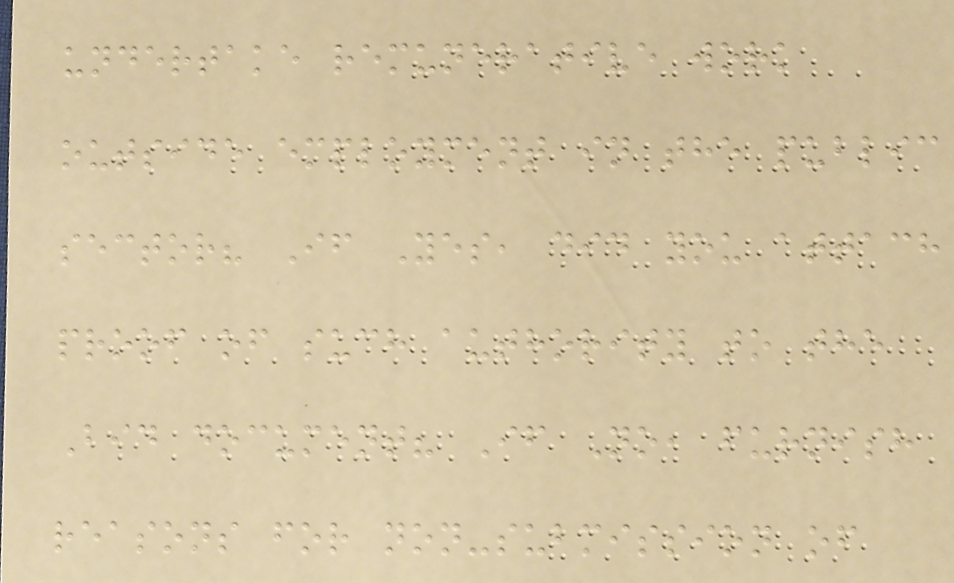undertake remunerative work
outside employment in the public
sector? If Yes, did you attach
proof of such authority to the
Bid document? If No, furnish
reasons for non-submission of
